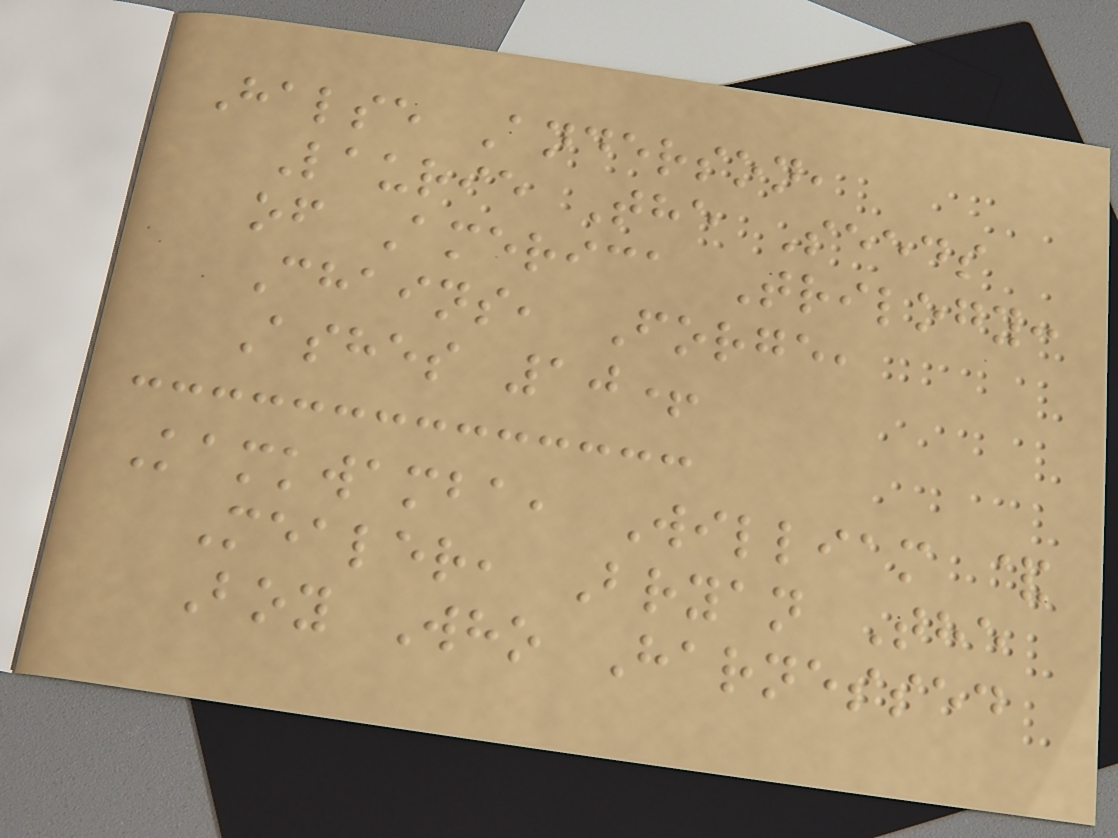Halse Anderson,
Laurie The Seeds
of America Trilogy:
Chains, Forge,
Ashes 10+
Kamkwamba, William &
Mealer, Bryan The
Boy Who Harnessed
